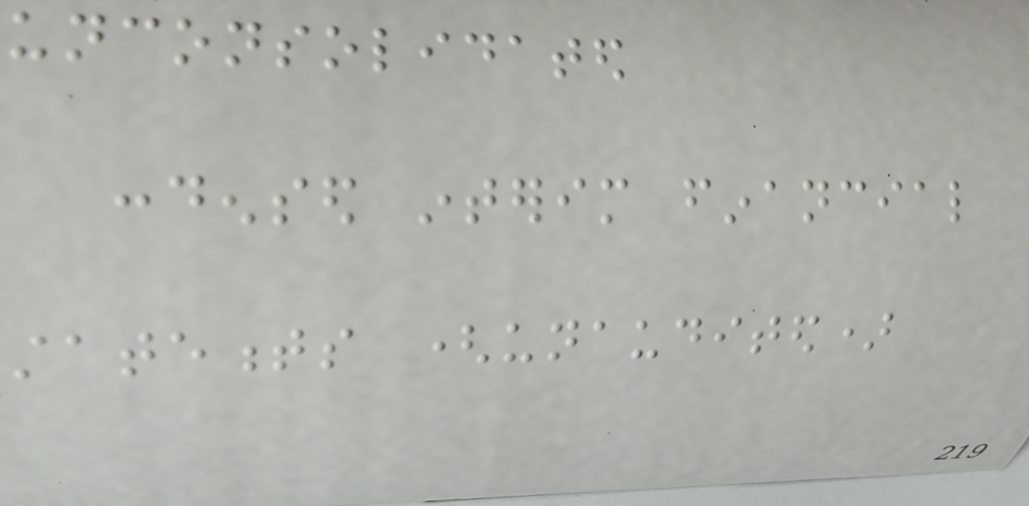unconsolidated
condensed interim financial
statements (unaudited)
